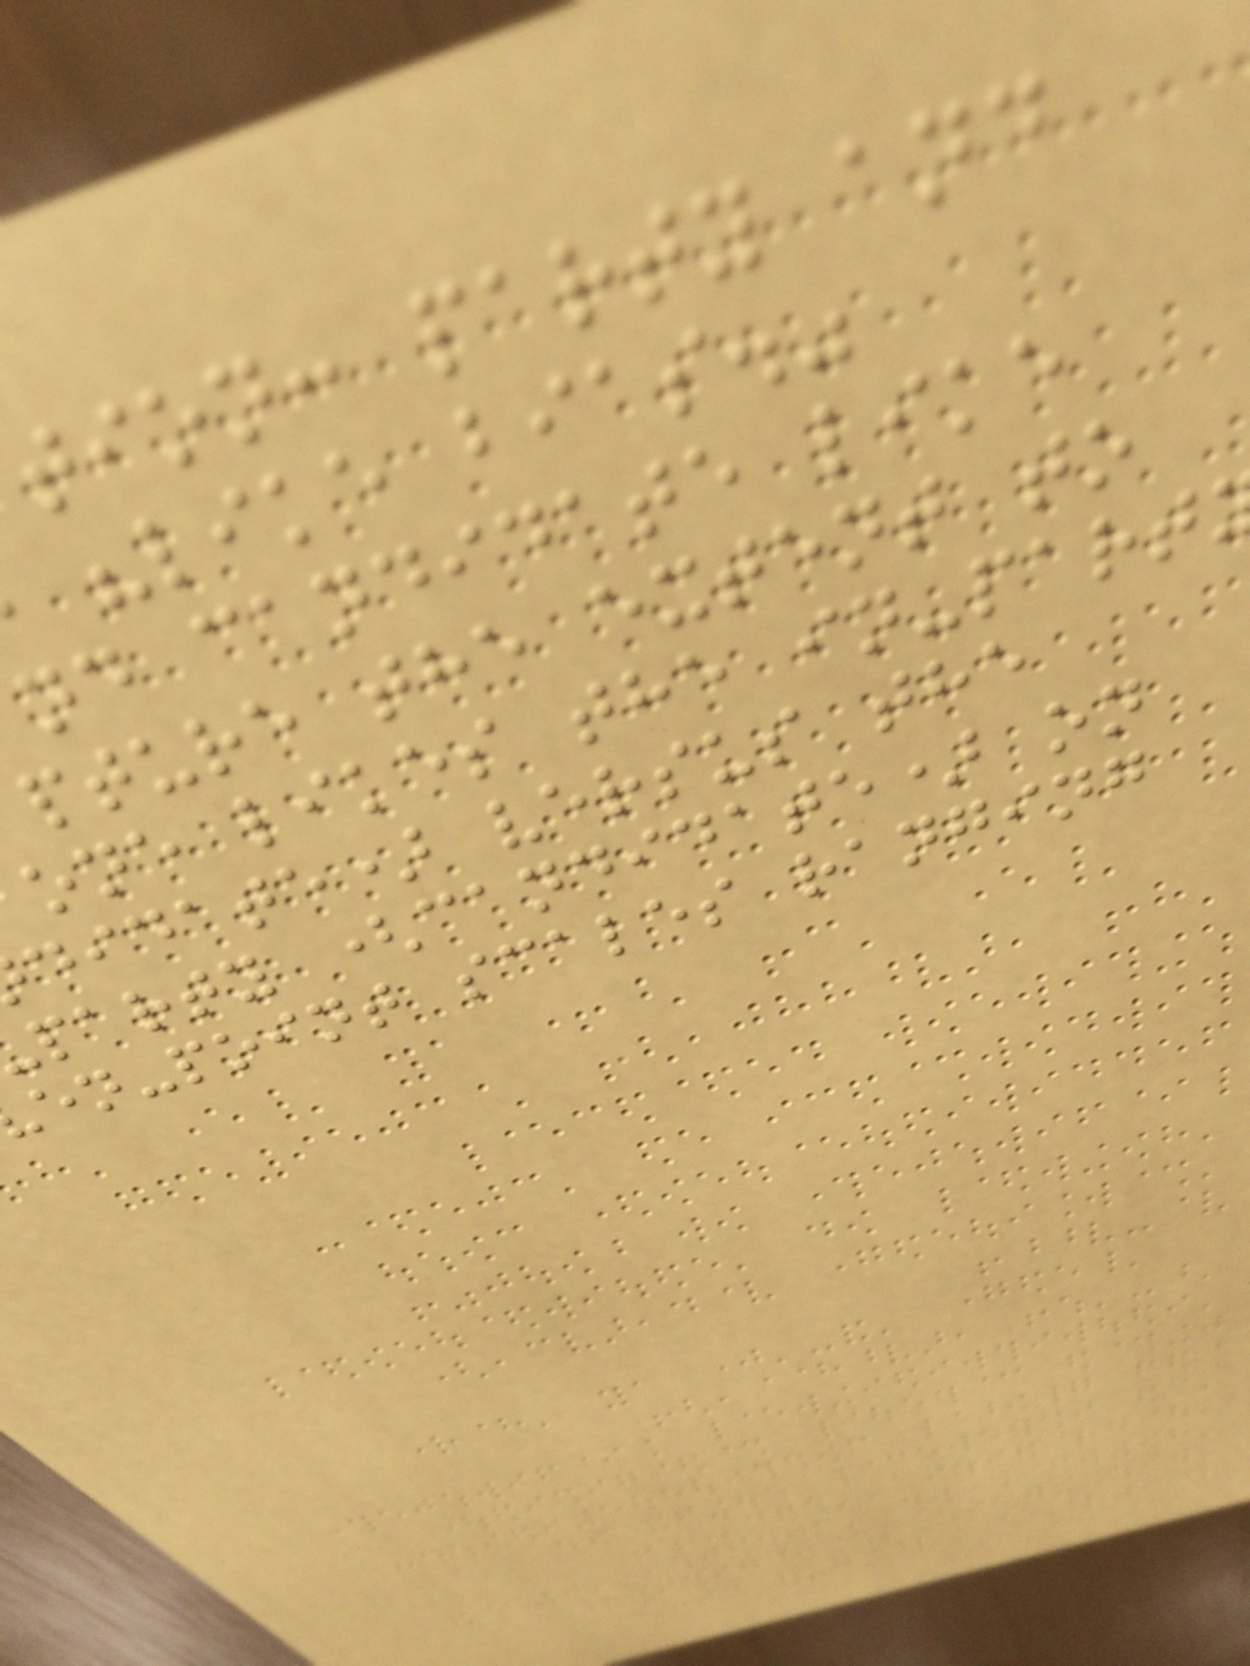tion: party and
"like bias."
nd candidate like
pture the extent to
one likes the in-part
didate) versus the
party (candidate) on
en-point scales ranging
